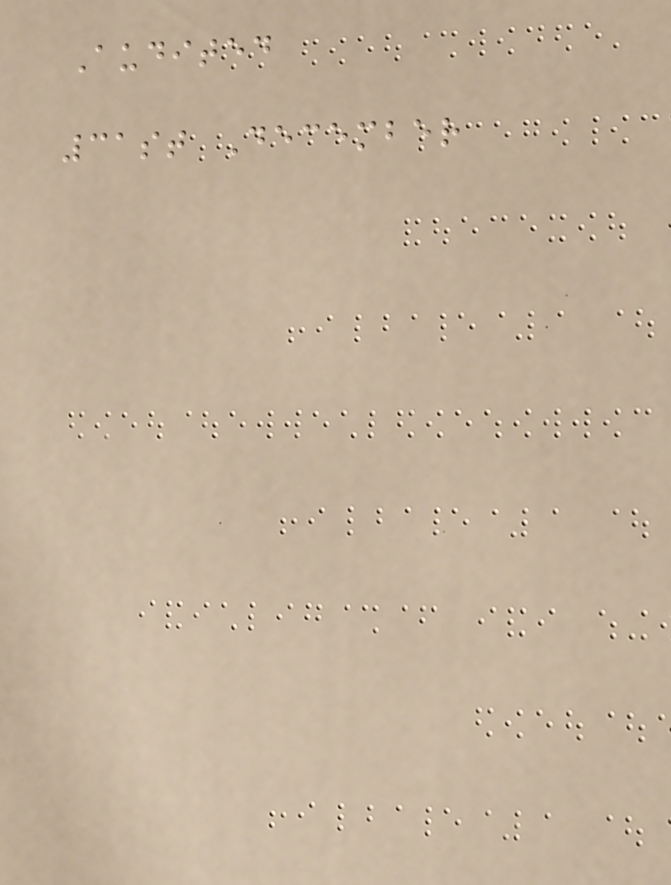Audited
31st December
